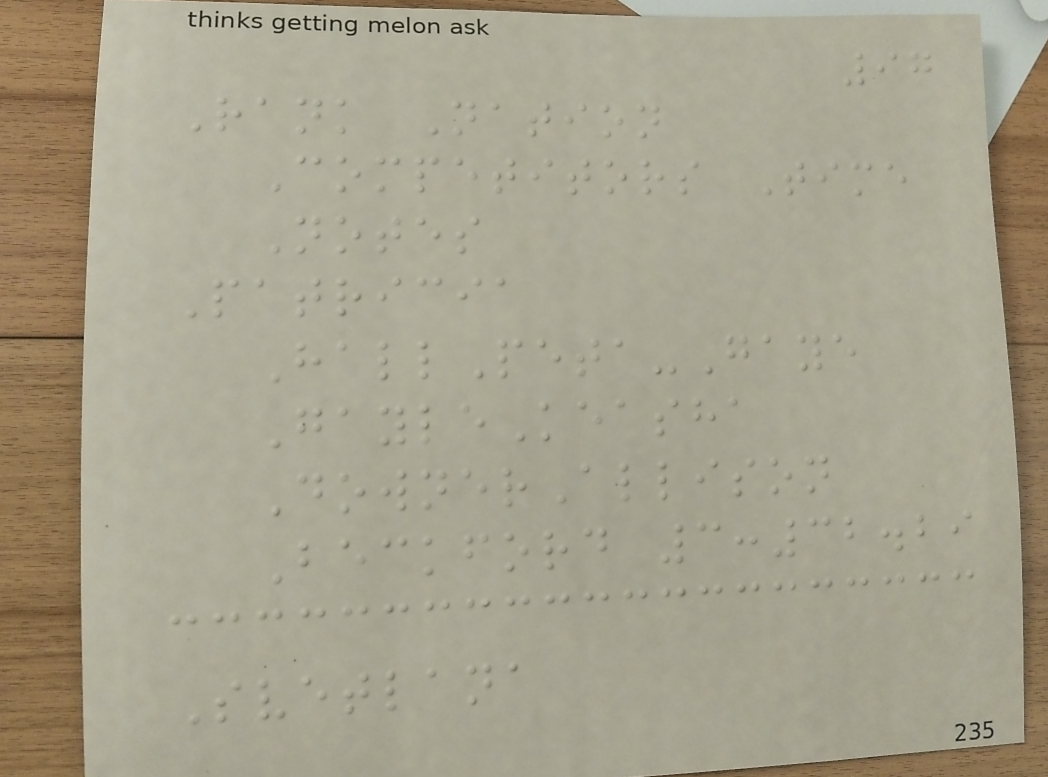97
Rank Nation
Competitors Time
Notes
Patricia
HallPeta-Gaye
GayleKeasha
DownerAllison
Beckford 3:32.29
Svetlana
